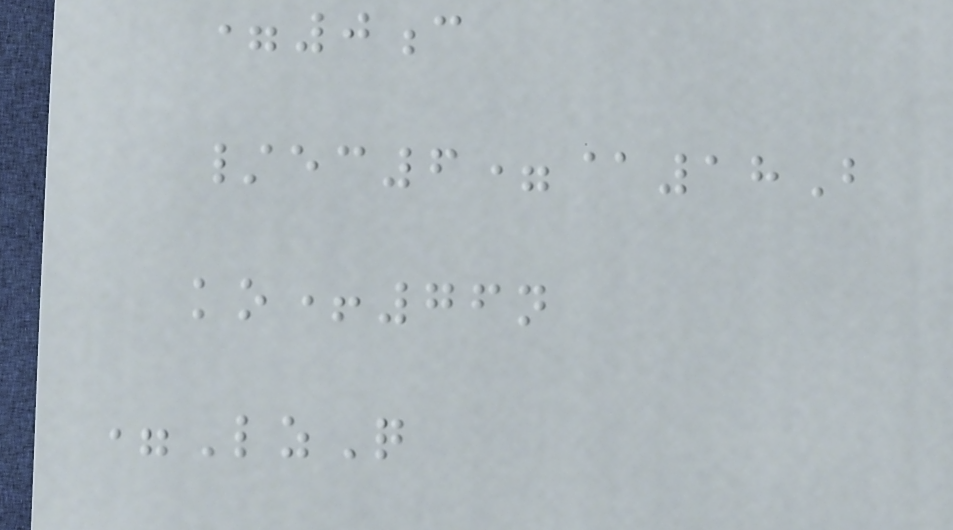=0c
/ec6=@18B
ko+76n
=LzQ
